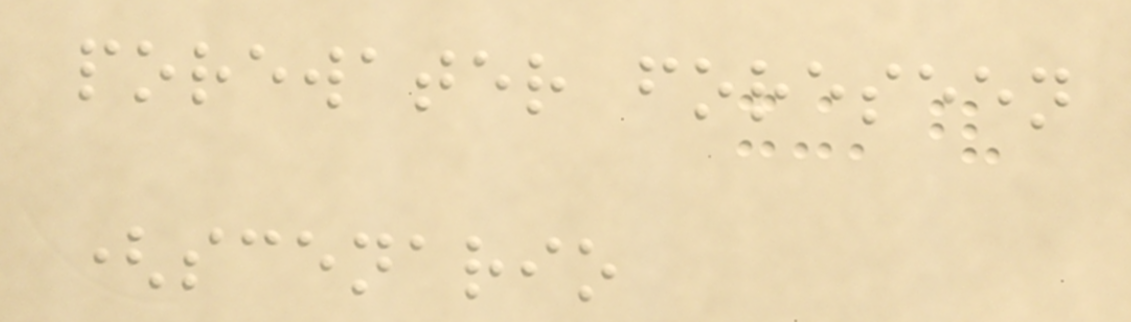porewater foreseen
(scenario
